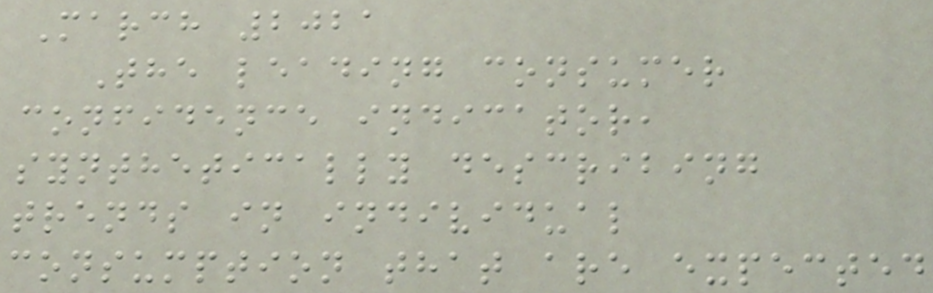March 2021
The leading consumer
confidence indicator,
synthetically describing
trends in individual
consumption that are expected
